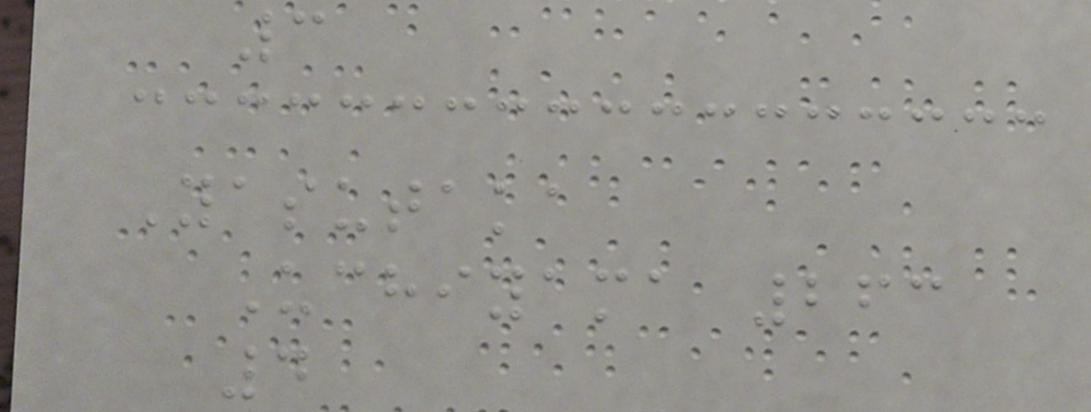3
Yasutaka
Uchiyama 263
4
